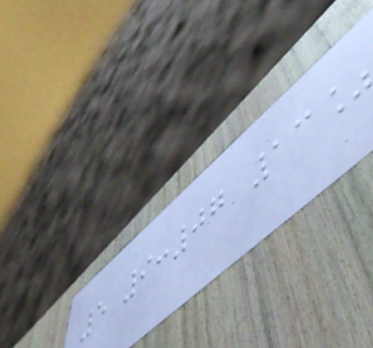5 9:07 13%
